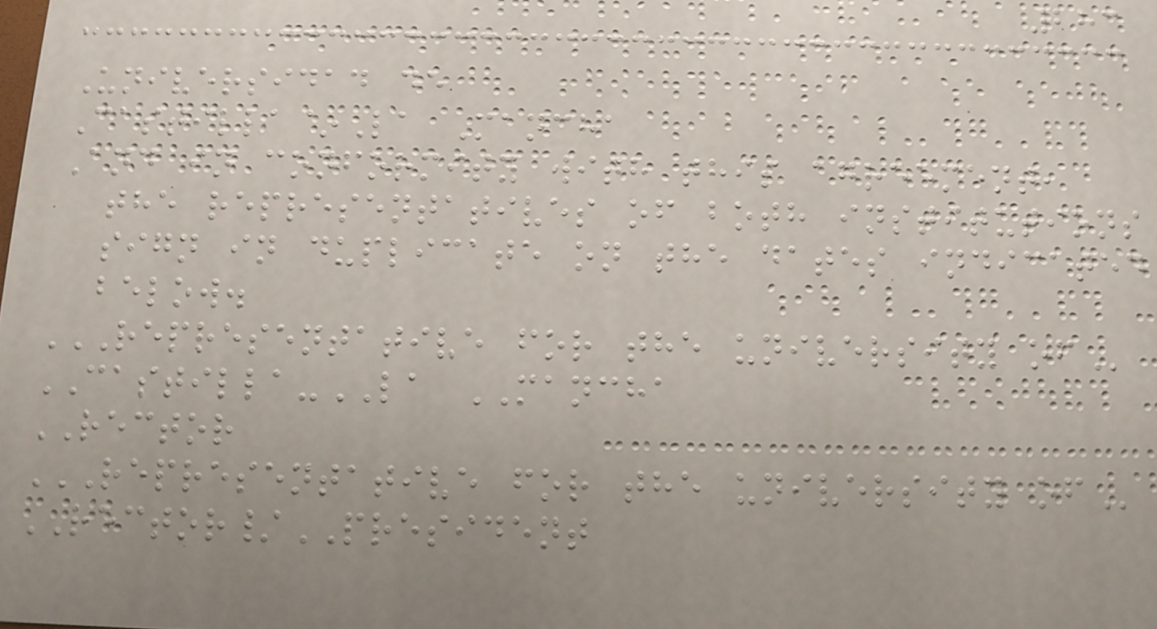283
Universidad de
Castilla~La Mancha
And in conformity with this agreement,
the representatives of both institutions
sign in duplicate on the dates indicated
below.
REPRESENTATIVE FOR THE UNIVERSITY OF
CASTILLA-LA MANCHA
RECTOR
REPRESENTATIVE FOR THE UNIVERSITY OF
RECTOR/PRESIDENT
